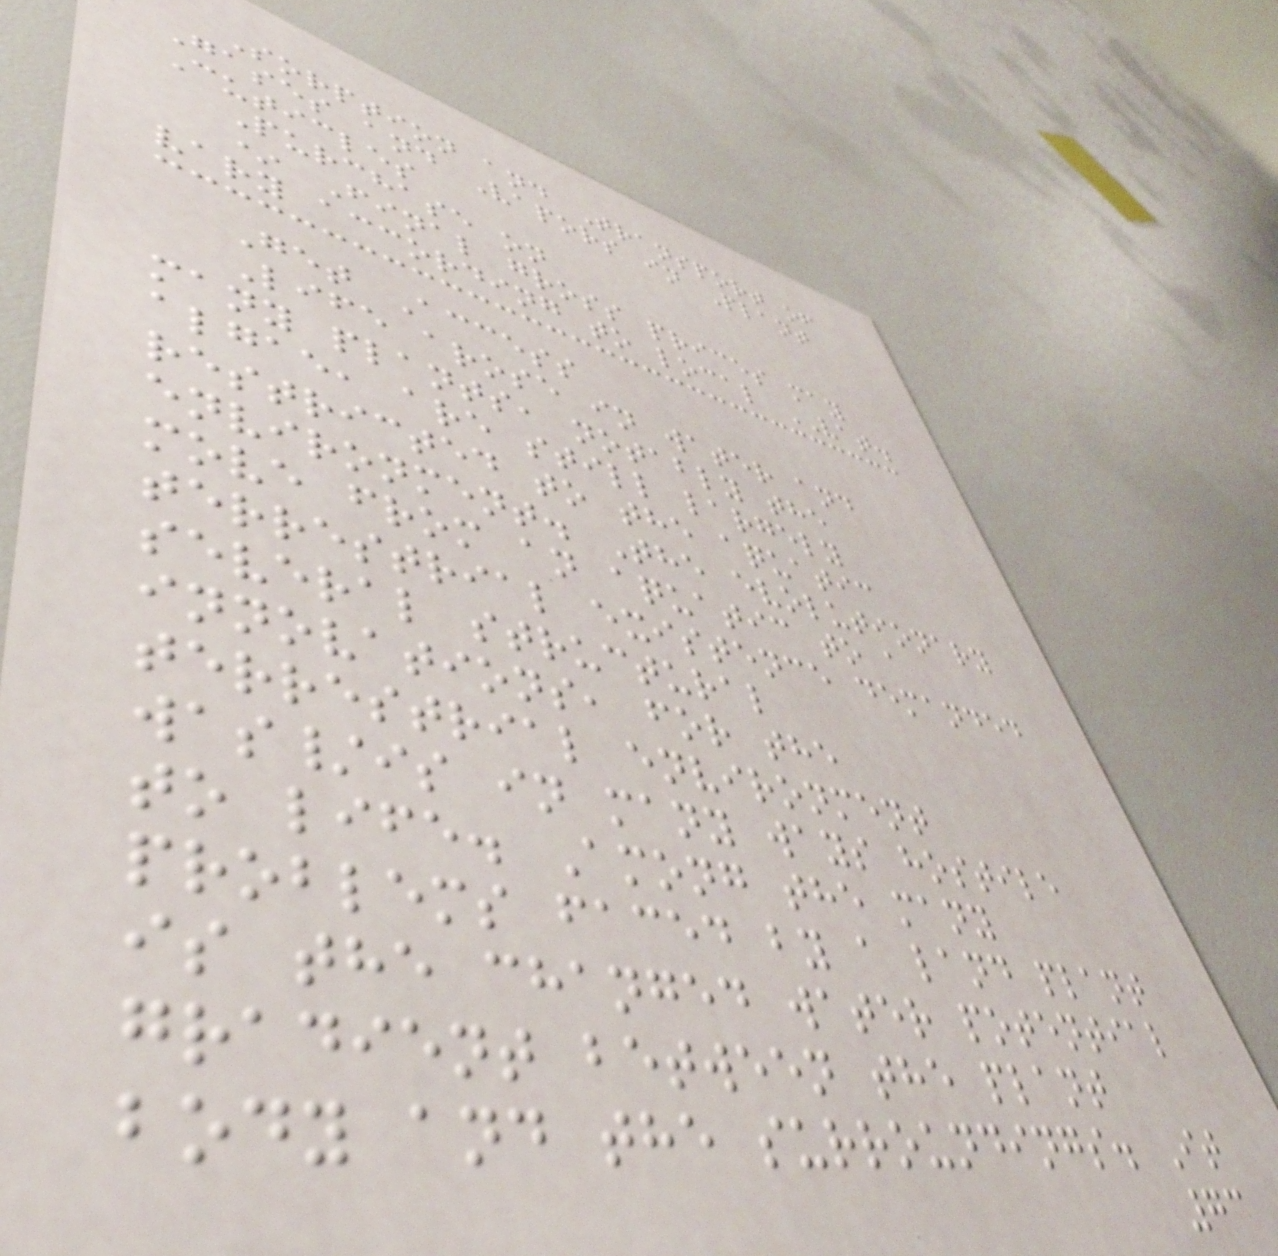Sorption and Transport of
Gases and Vapors in Plant
Cuticles
Purchase on
* Final gross prices may
vary according to local VAT.
Get Access
Life arose in water and
many plants, notably the
algae, are still largely
restricted to the aquatic
environment. The evolutionary
move from an aquatic to a
terrestrial existence demanded
several structural
innovations, for the
terrestrial environment
was/is in many ways hostile
to life. Among the many
problems faced by a land plant
is the changed water potential
gradient between the plant
body and the surroundings. It
73
